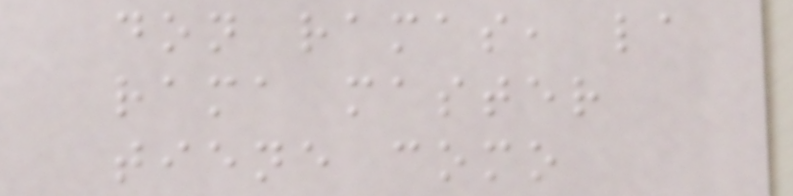don ramas, la
rama master
tiene como
